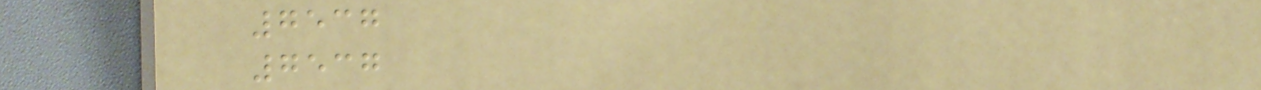7537
7537
